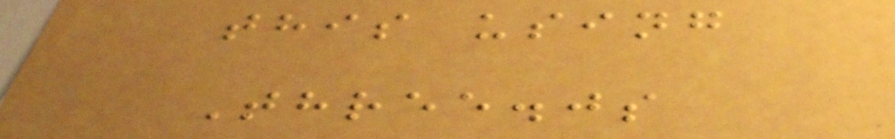this using
Three.js
